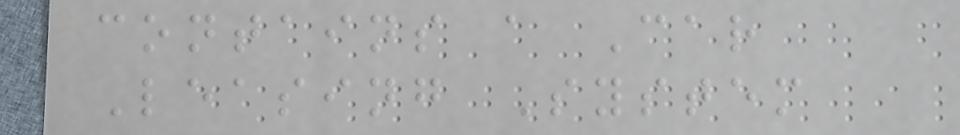contains a Car
Leasing System
